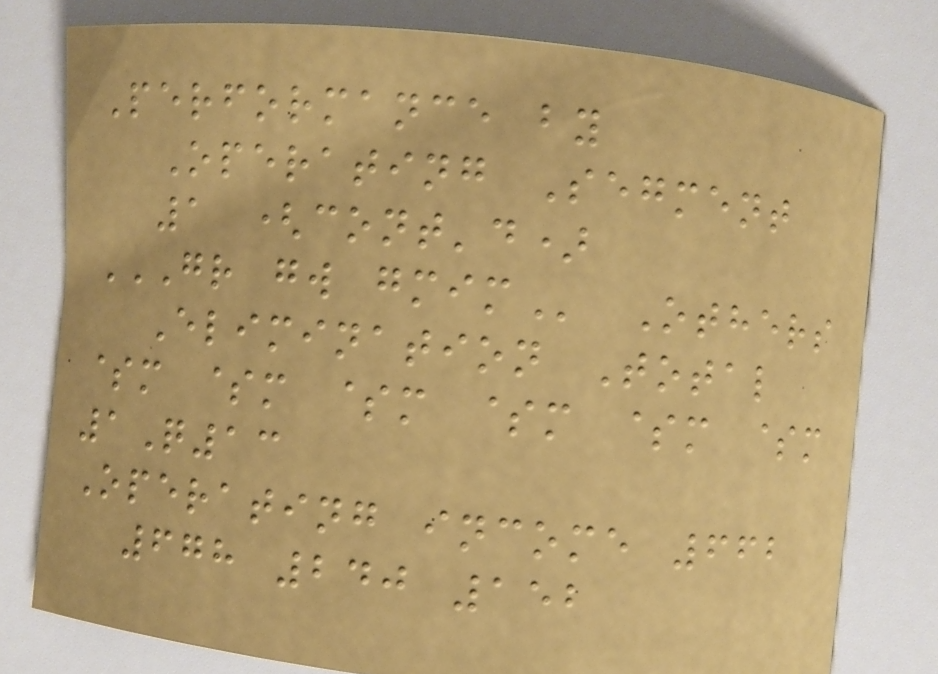Performance by
Operating Segment
1 (cont'd)
GR GW GMIM Others
Elimination Total
$m $m $m $m $m $m
1Q13
Operating income 662
678 240 152
